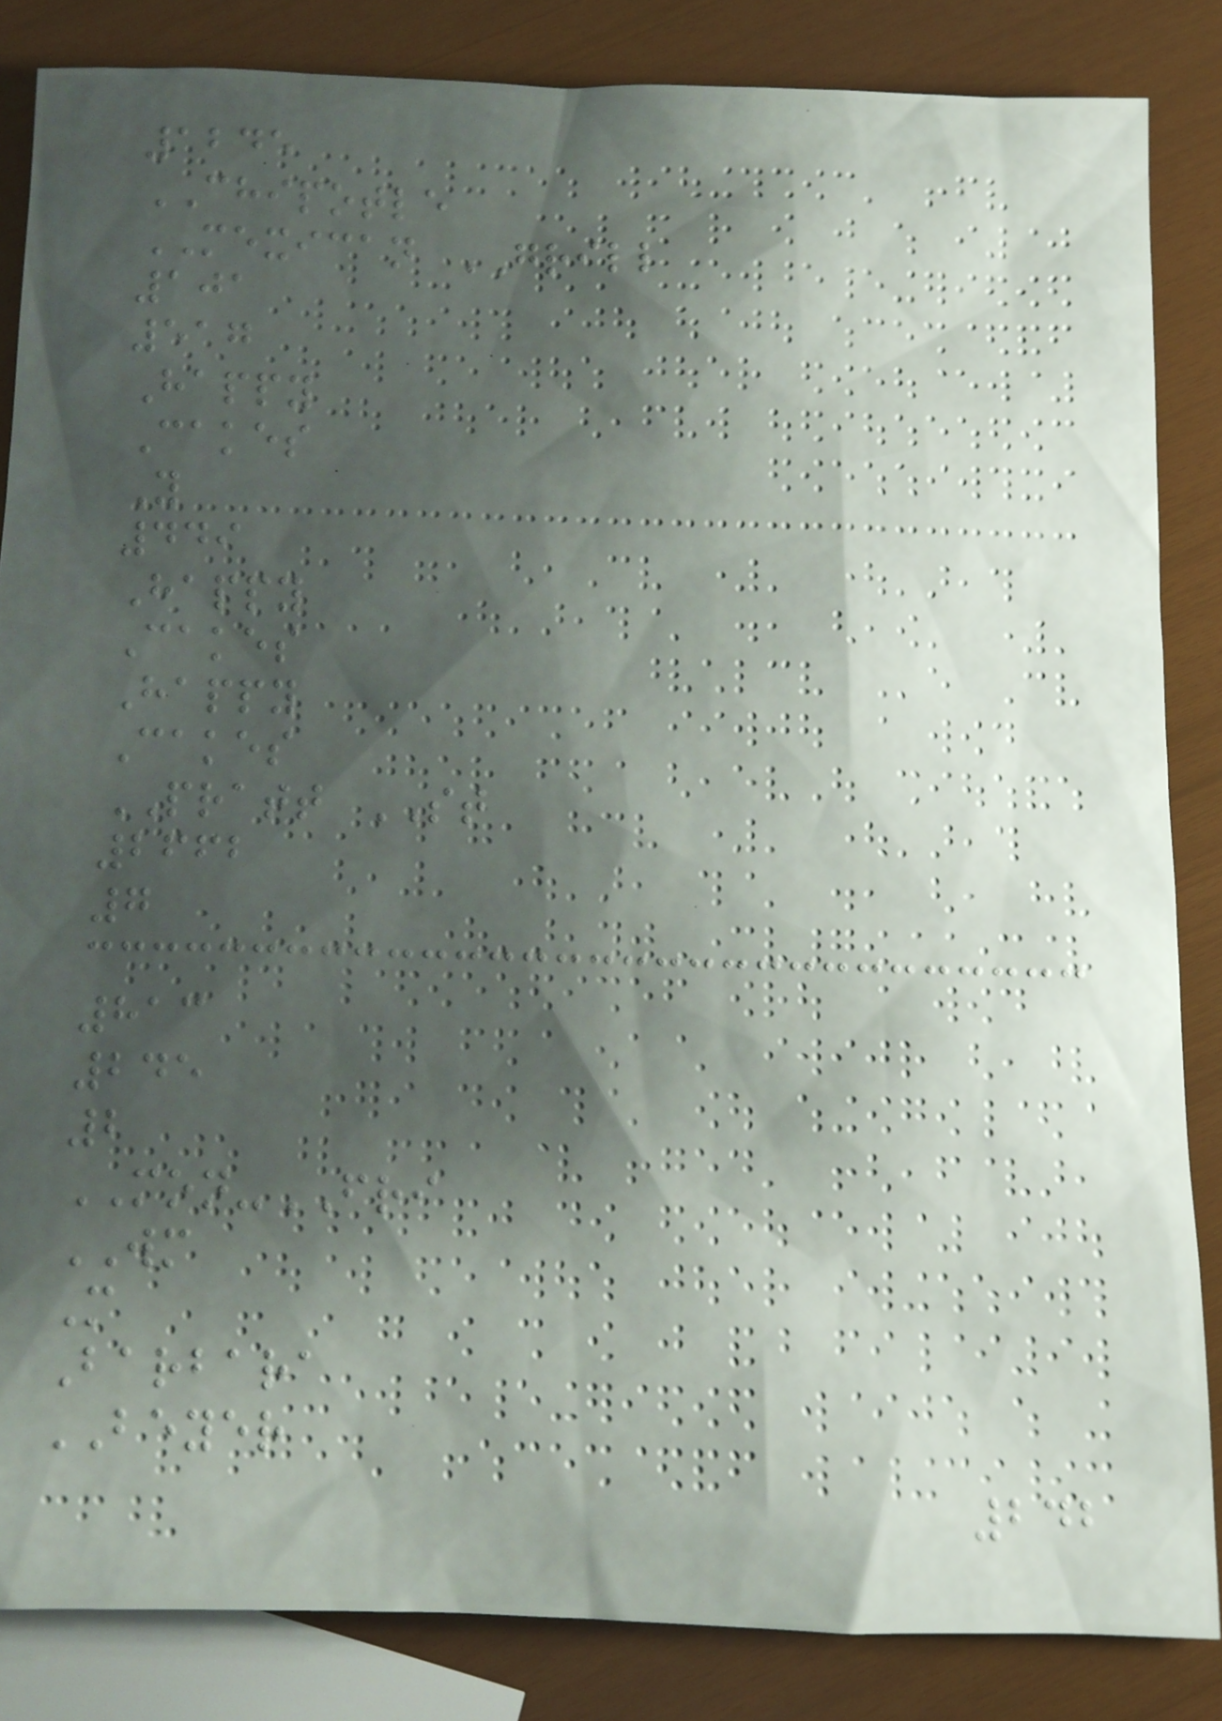1245
CHIPOTLE
MEXICAN GRILL
101
517
Happy
Cakes
Y
449
Happy
Cakes
Happy
Cakes
PRATT ST
2662
7
813
245
2
MON-FRI
WM
M
Barbara
BEYER
242
